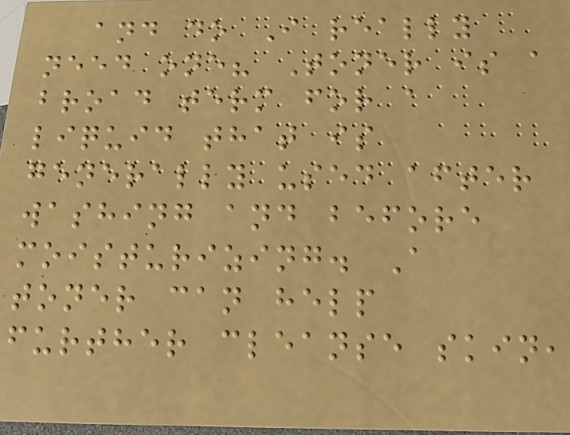and do I really
need one? Toner is a
broad term for a
liquid that is
generally used after
washing and before
moisturizing. A
toner can help
further cleanse skin,
